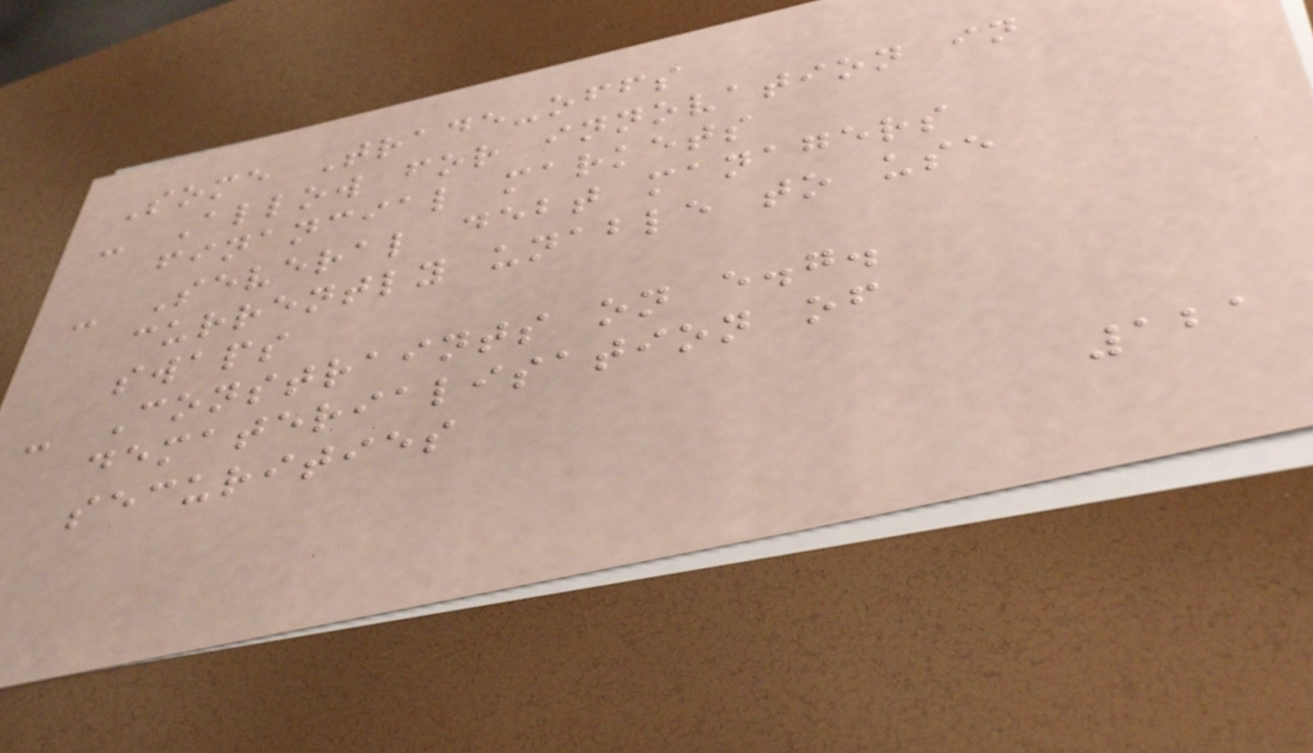Some Trade-offs
- Allow for innovation in
financial markets
- Several debt managers
currently unable to use
swaps
- Constraints on e.g.
dematerialisation of
securities
121
